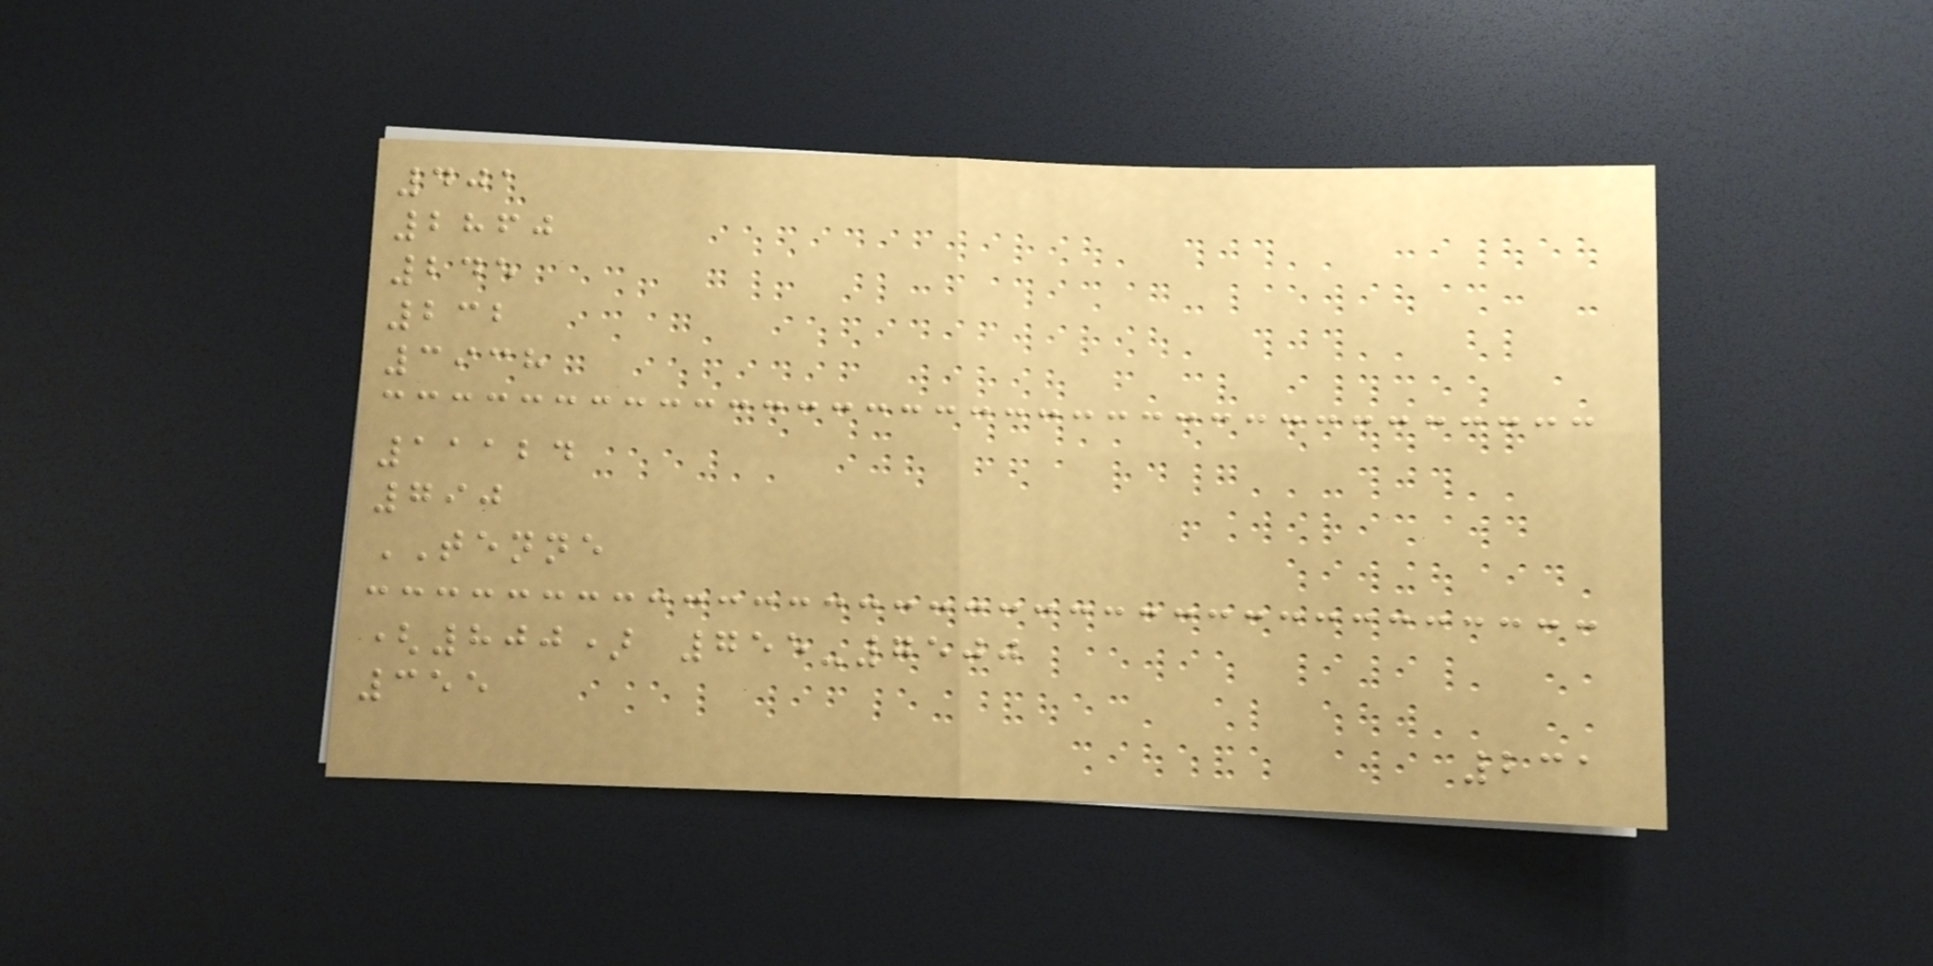401
2860
245
232
3938
11124
790
TENNE
(800) 755-7500
355
231
